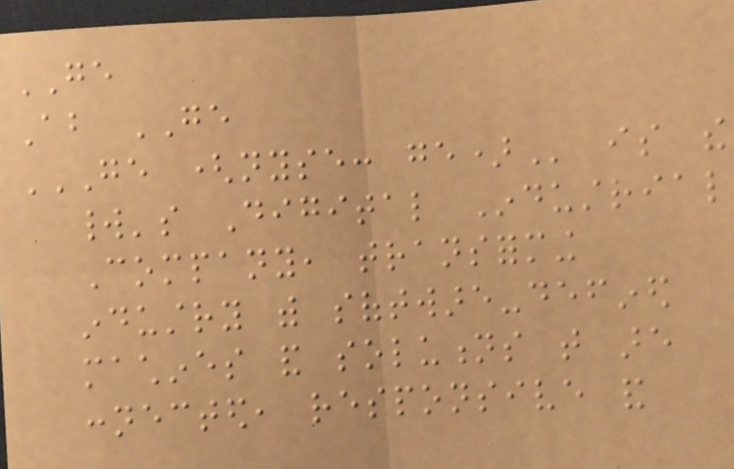GE
About GE
GE (NYSE: GE) is the
world's Digital Industrial
Company, transforming
industry with software-defined
machines and solutions that are
connected, responsive and
